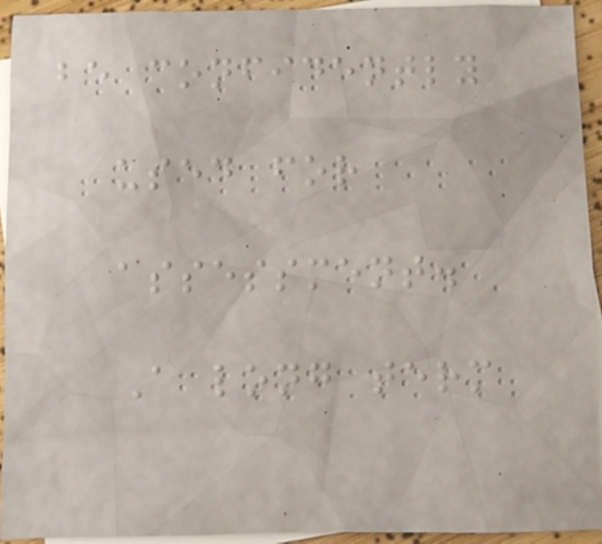be confidently
used for
assessment.
A long term
